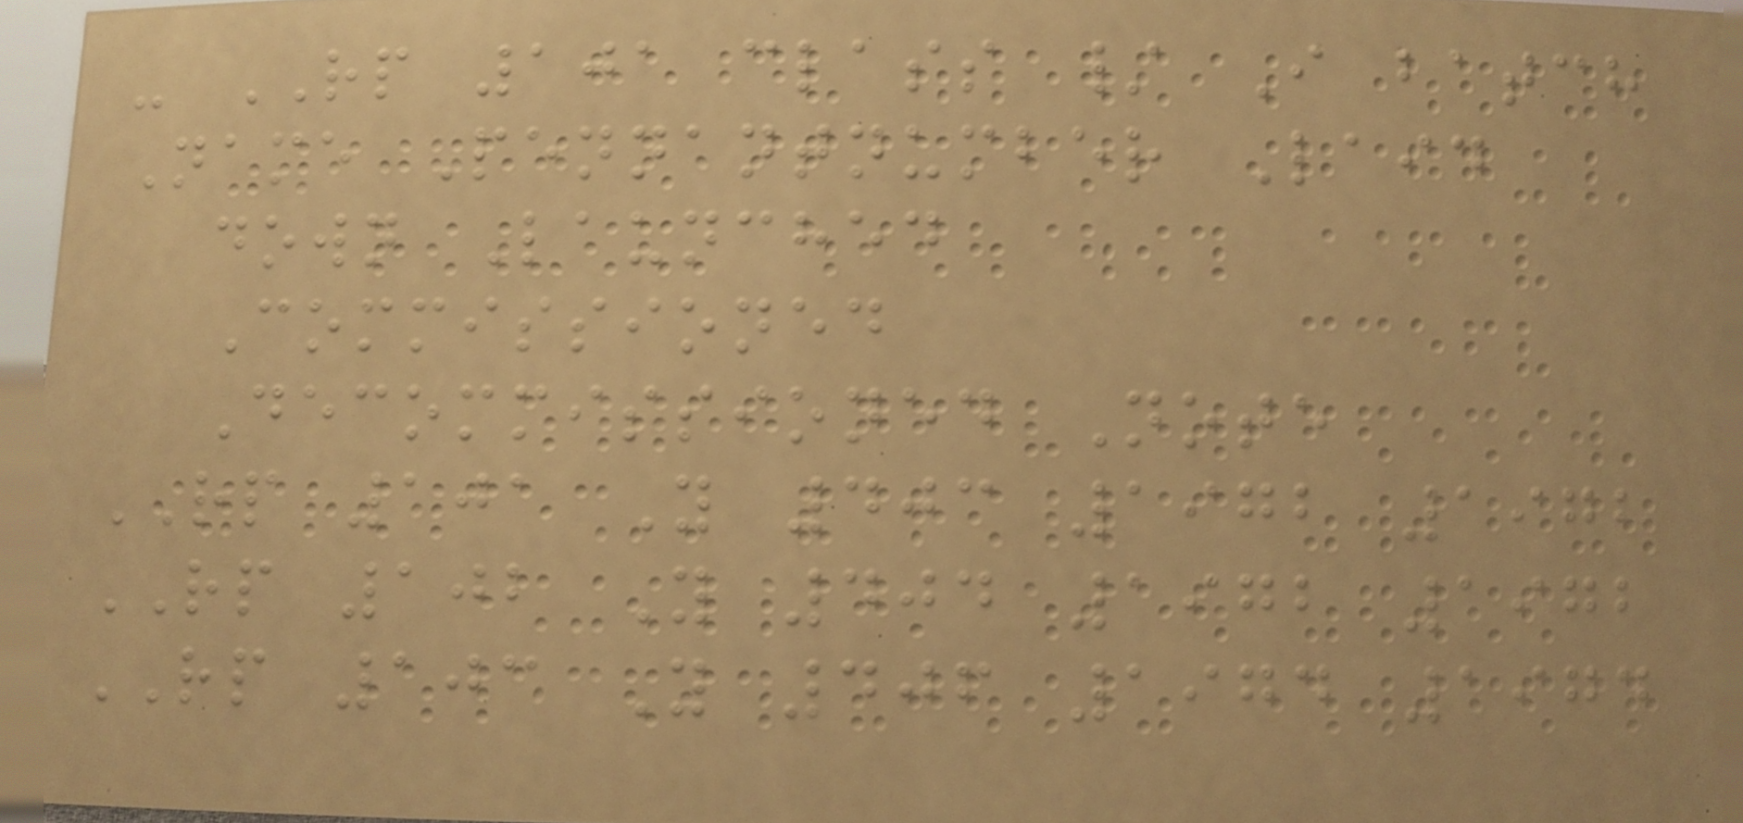- RP 101 class / I batch
Name Pennantnumber Laid
down Launched
Commissioned
Decommissioned Note
RP 101 Y 403 1972 1972
RP 102 Y 404 1972 1972
RP 103 Y 406 1974 1974
